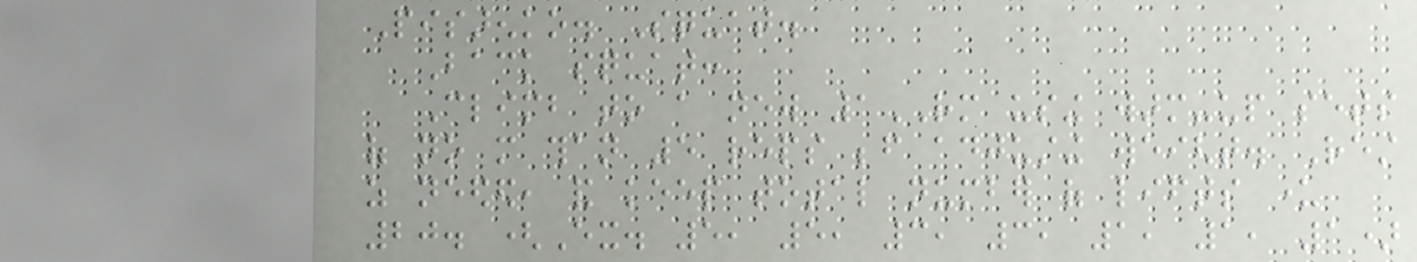Pisarenko. Squat.
Back squat:
Climb to a new 1RM using warm-up sets
of no more than 5 reps before adjusting weight. Rest
as needed, and keep total number of lifts under
20. (Ex. 5, 5, 3, 3, 1, 1, 1)
